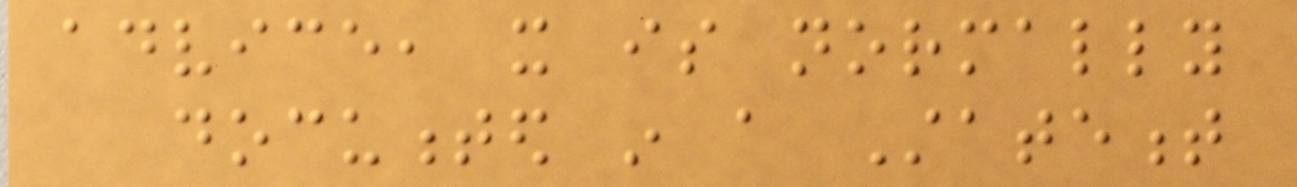advice, it is normally
documented in a Statement
